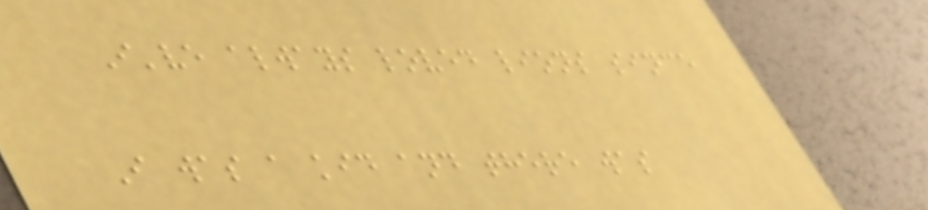I've always loved lions since
I was a kid and there was
